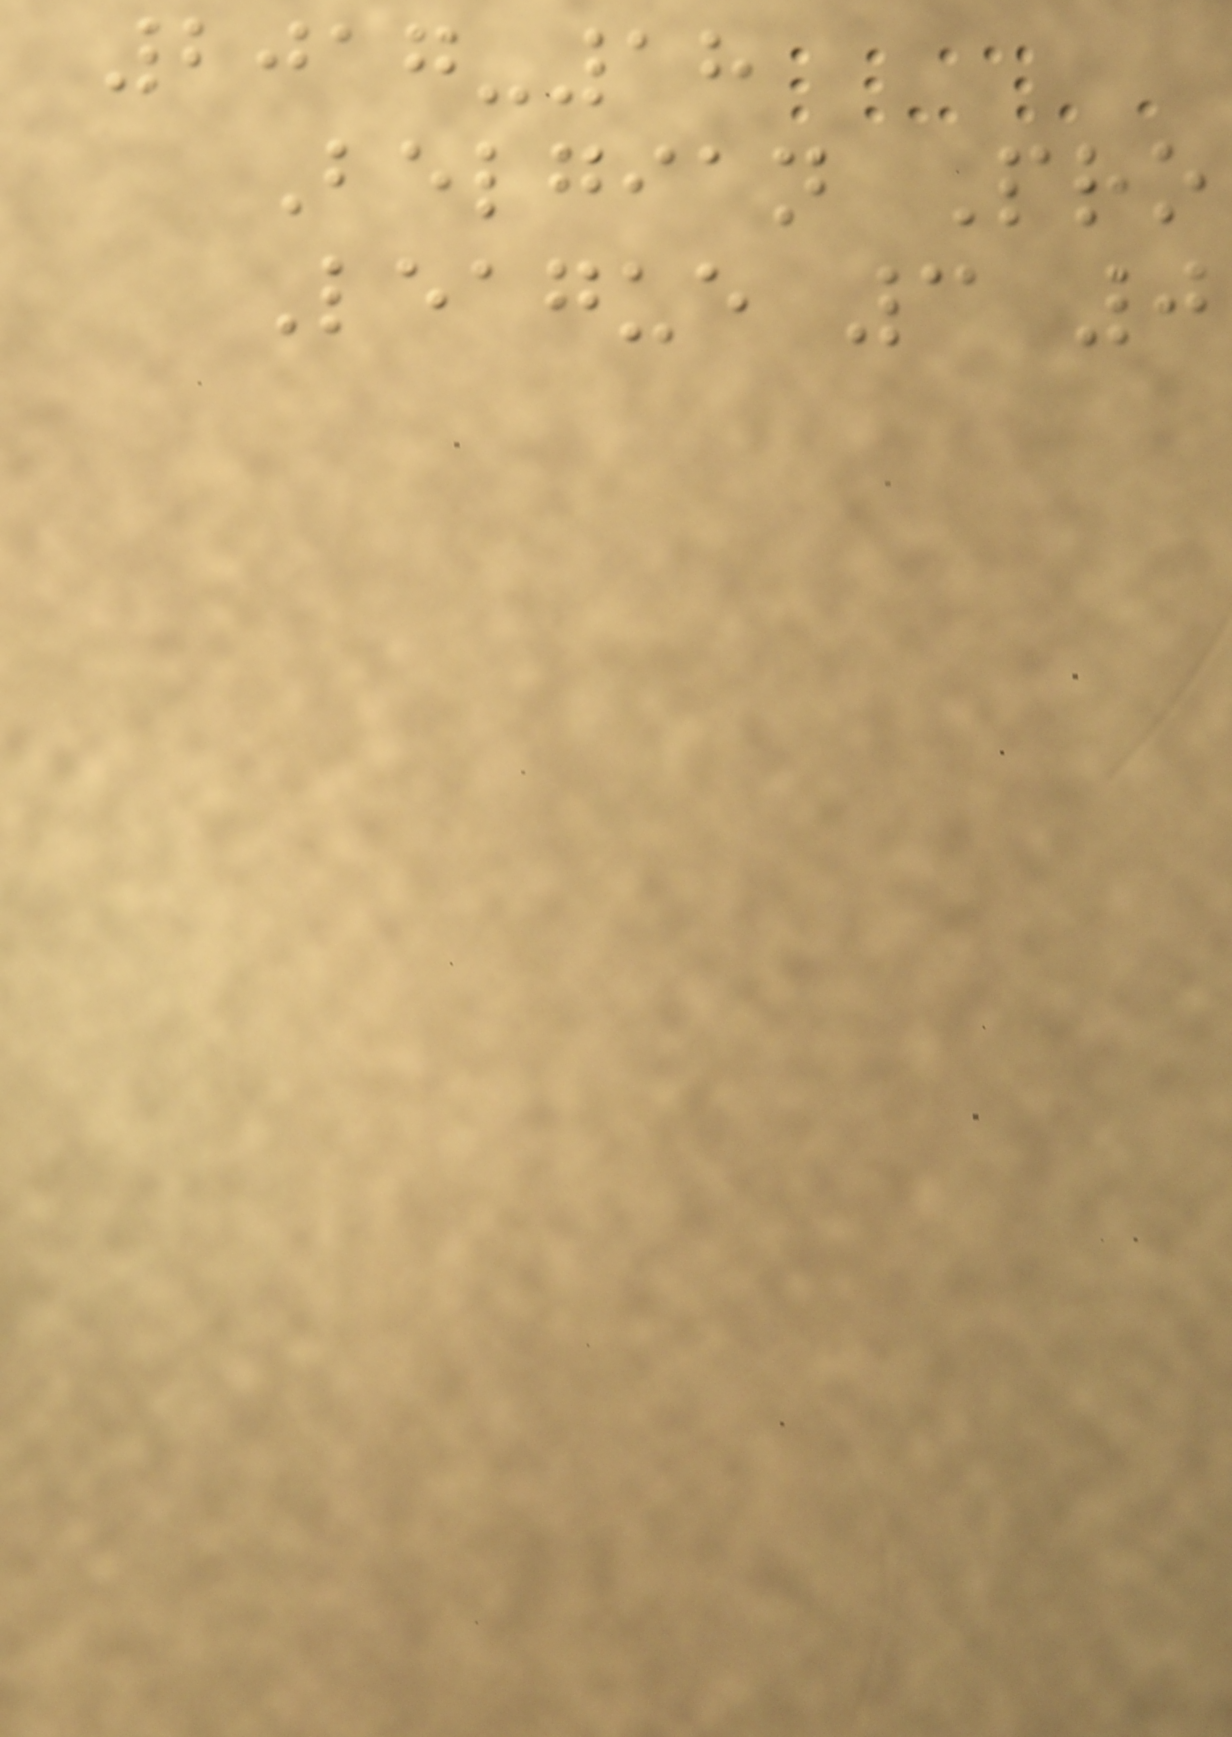2017-18
Belgian Pro
League 3 0
